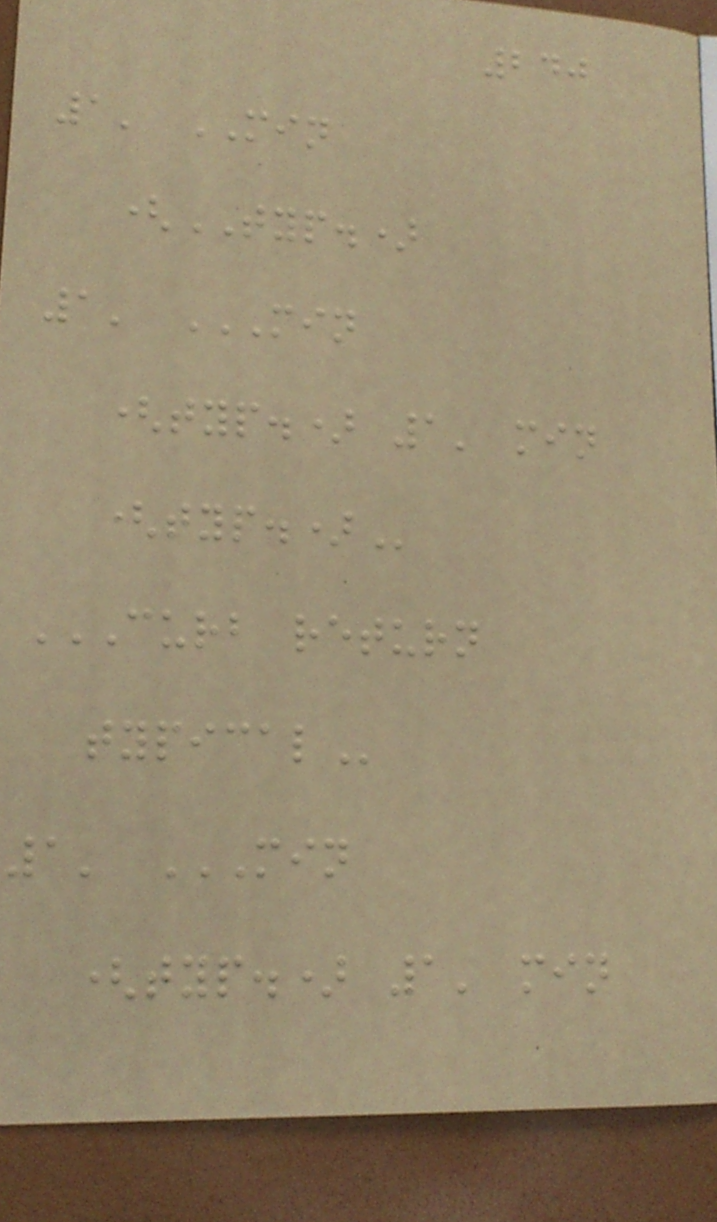240
1' MIN
(TYP.)
1' MIN
(TYP.) 1' MIN
(TYP.)
CURB RETURN
TYPICAL
1' MIN
(TYP.) 1' MIN
